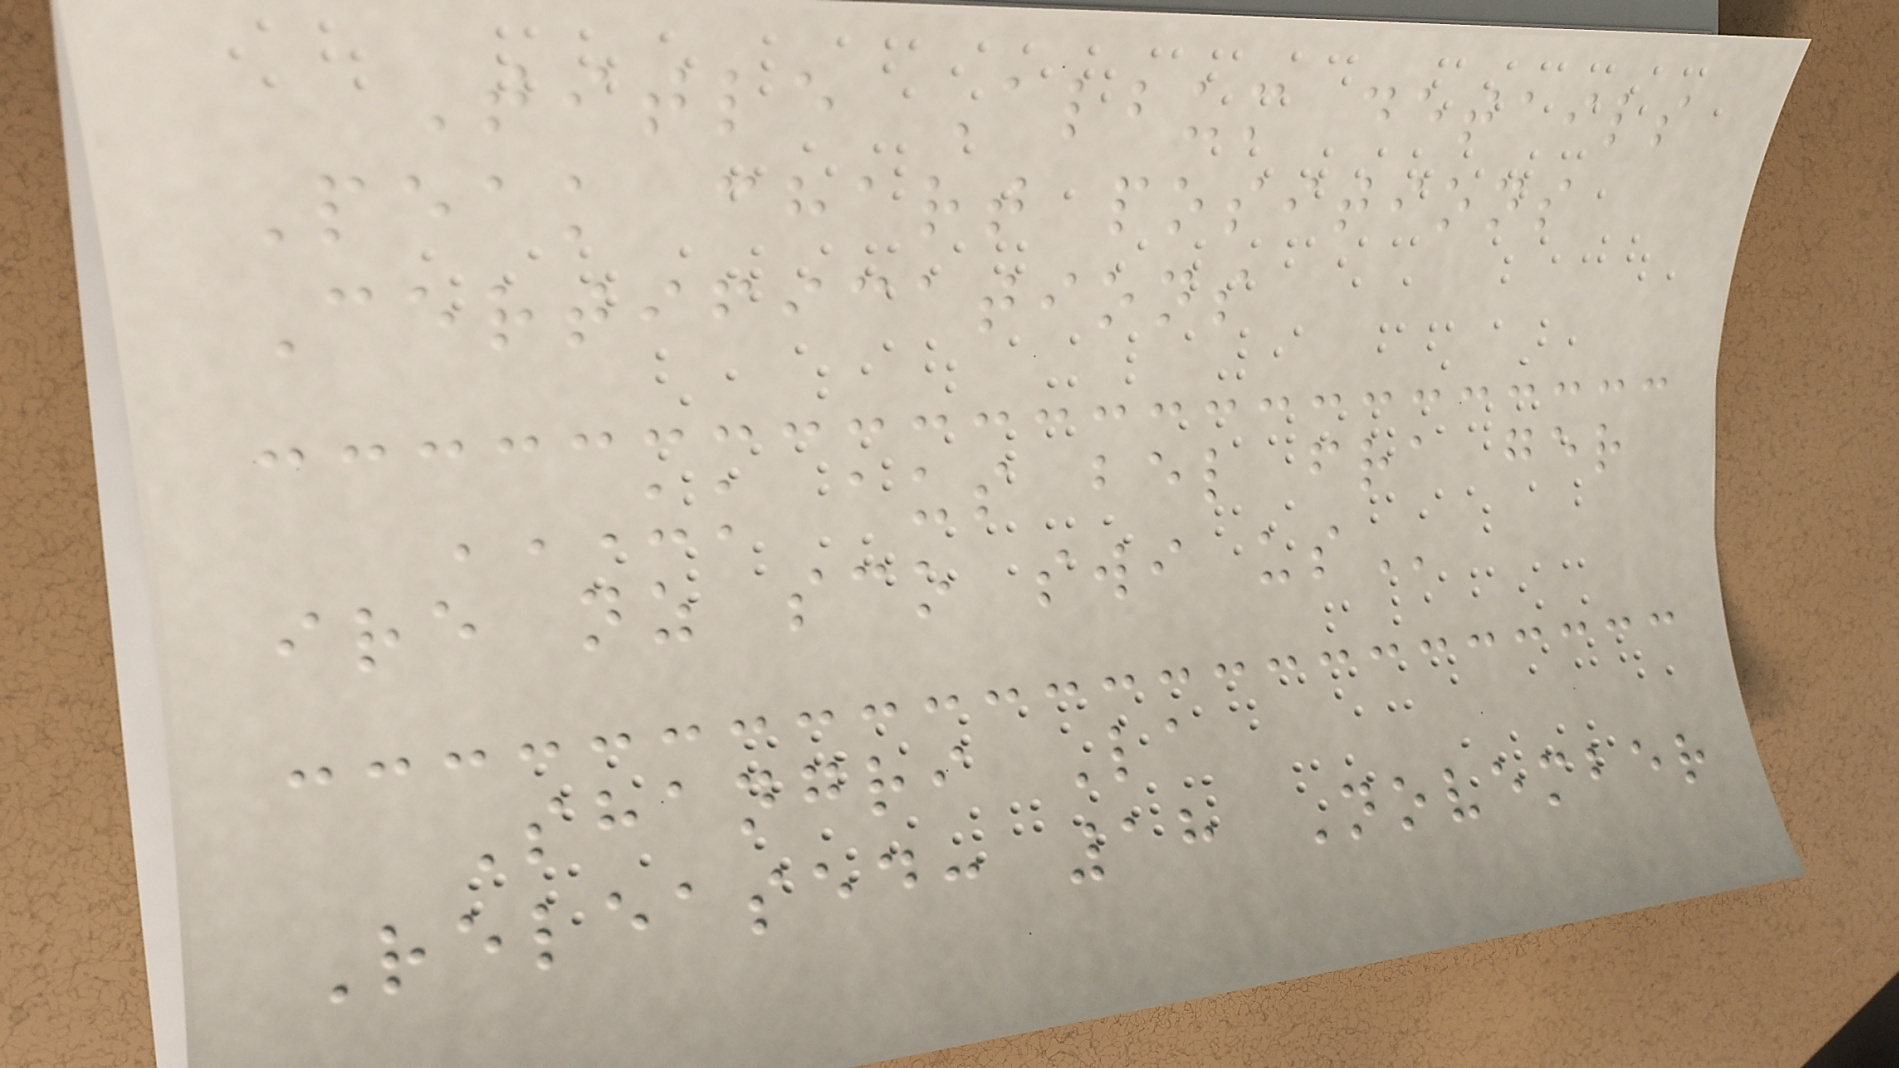Title Album details
Peak chart positions
Certifications
UK AUS BEL FRA GER
IRE NZ SCO SWI US
Shangri La
Released: 18 November
